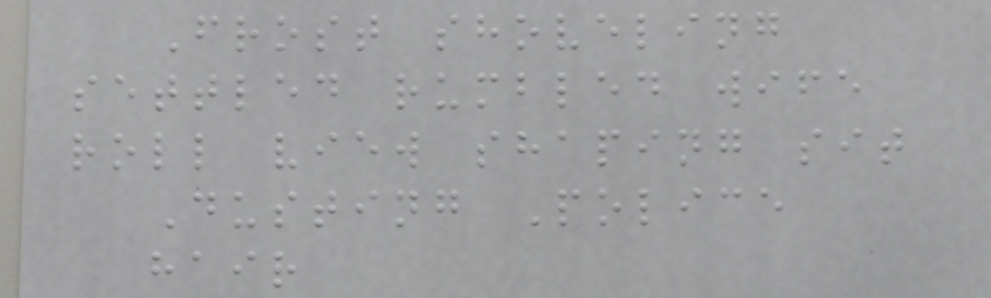Frost shoveling
settled rumbled wife
roll view shaping sit
Dusting Police
hair
